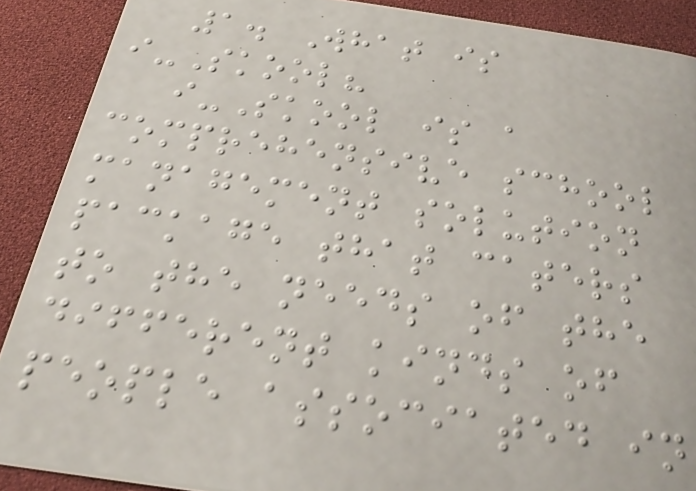1. What is
i-Skool?
i-Skool is a
comprehensive school
management solution
package that caters
to the needs of the
different kinds of
people associated in
